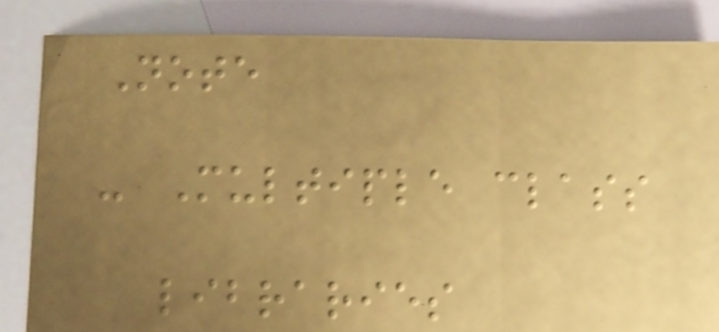Note
- Multiple class
libraries
